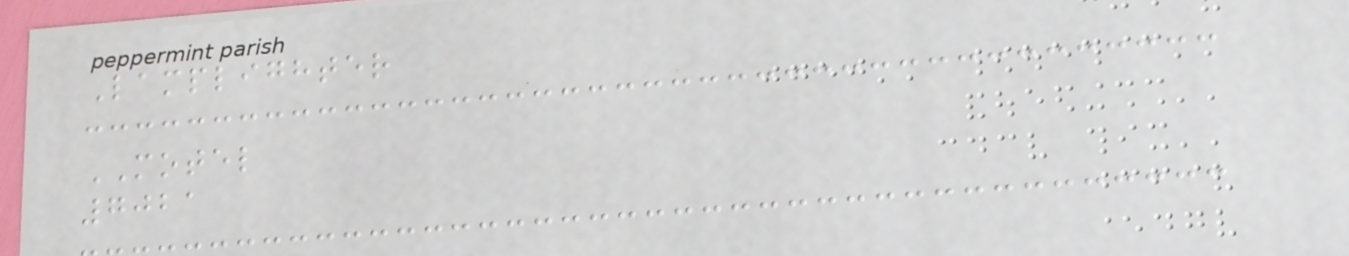Lamplighter
MOTEL
7021
